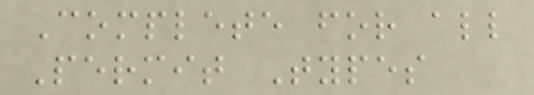Complete for all
Permit Types
